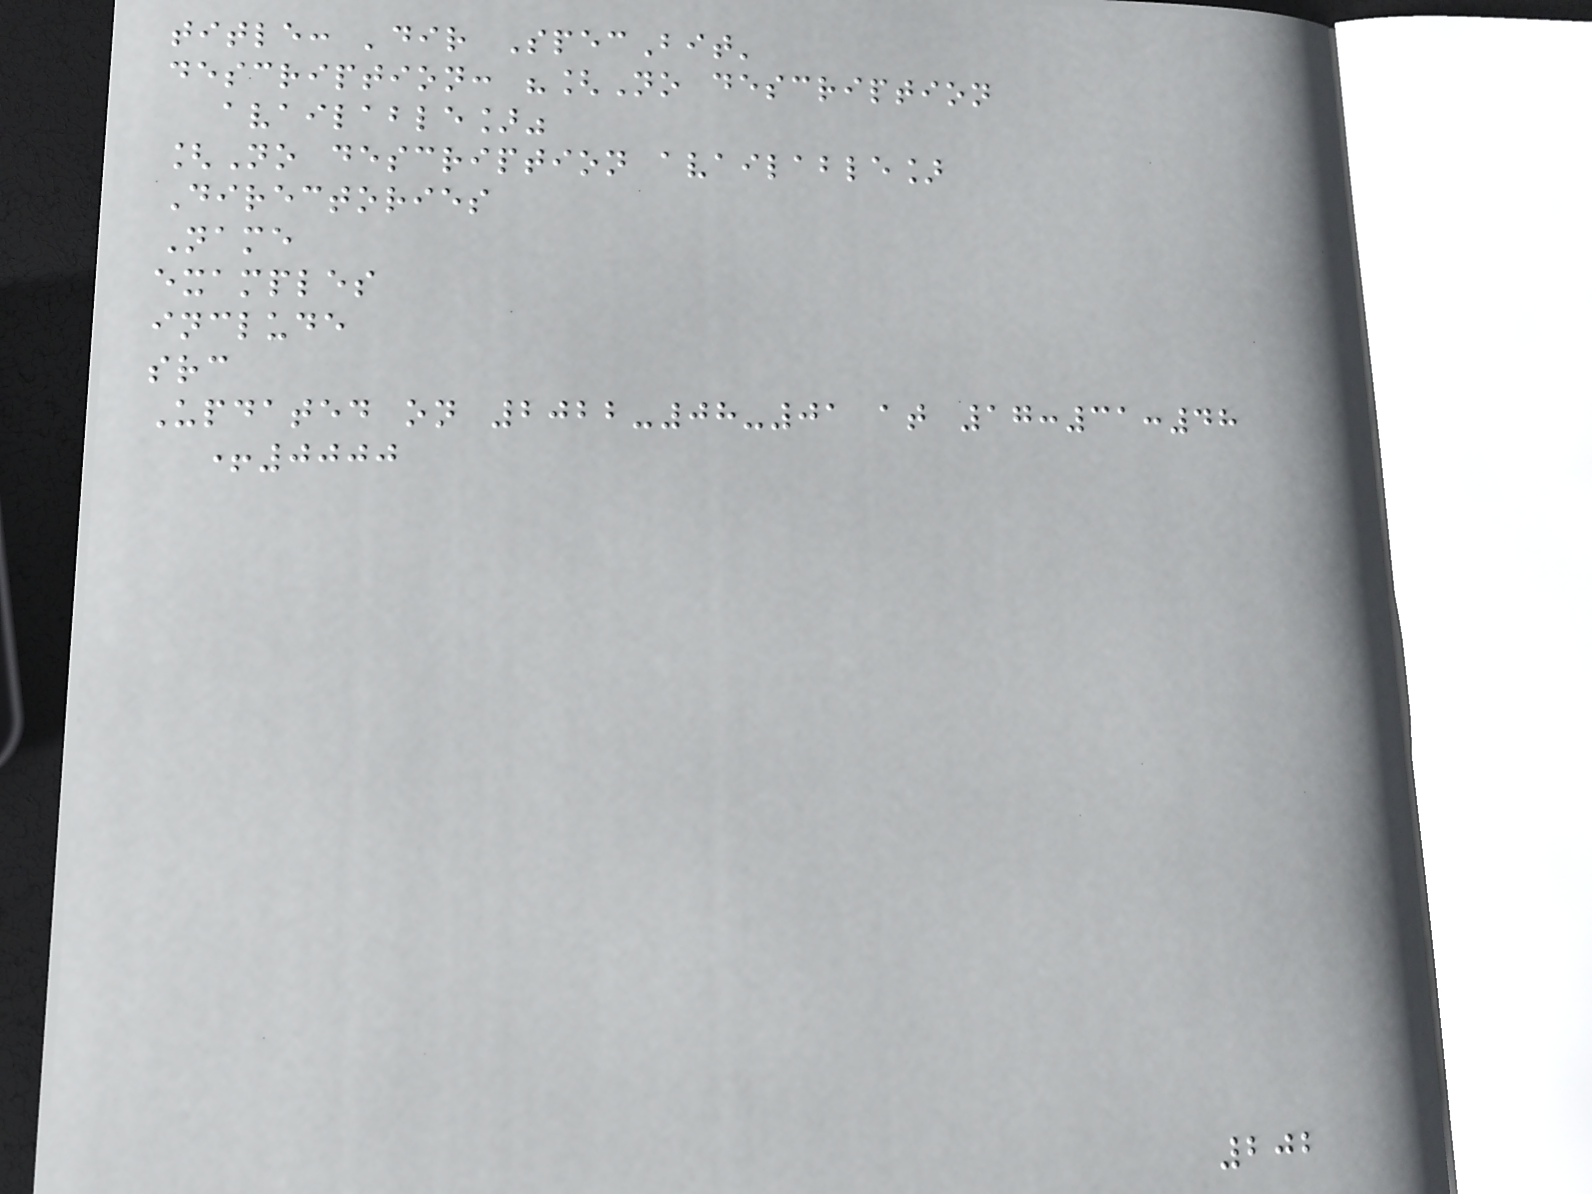title: 'dir SpecBit'
description: "[No description
available]"
[No description available]
Directories
Name
examples
include
src
Updated on 2022-08-01 at 17:31:48
+0000
202
